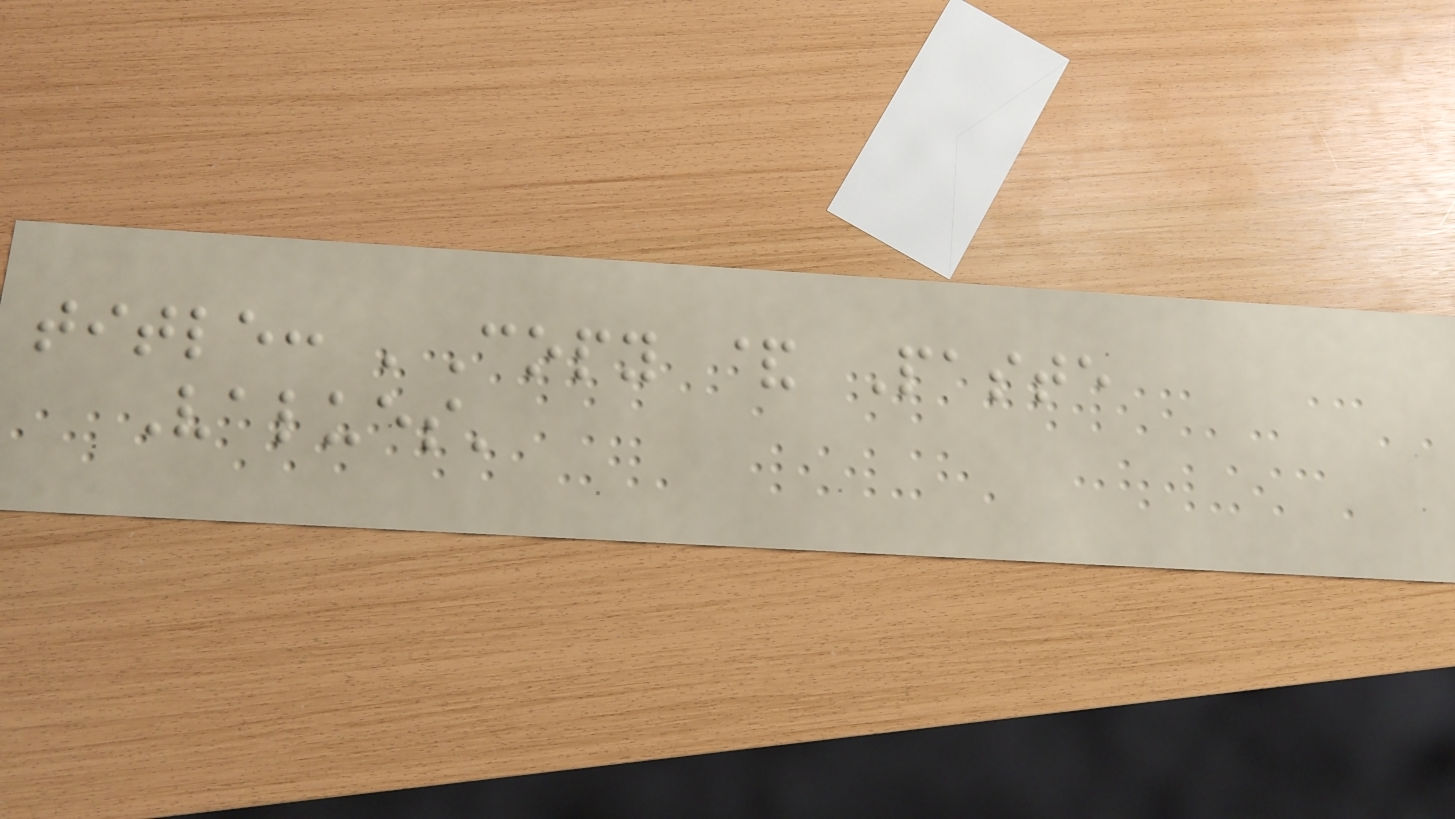title: 'Copy & Paste
Values'
